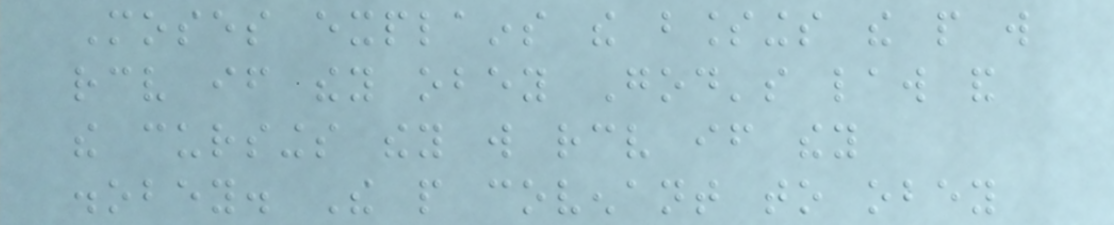Moses explains the blessings the people will
receive if they obey God's law and
the cursings they will receive if they
disobey. The people covenant to obey
